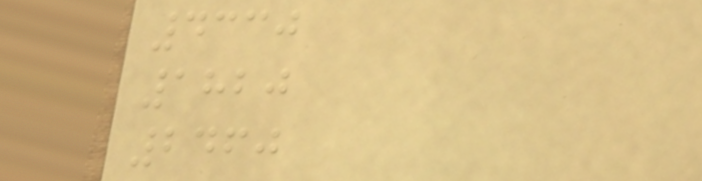4330
1820
2460
